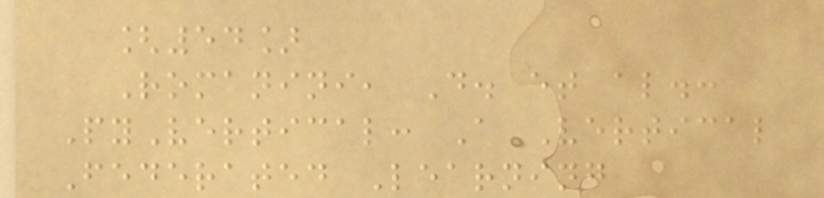[54]
Romanini, D. et al.:
PyVertical: A Vertical
Federated Learning
